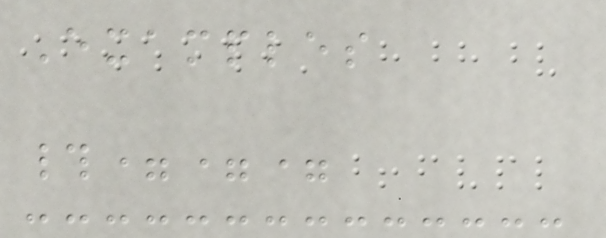Examples
#===
